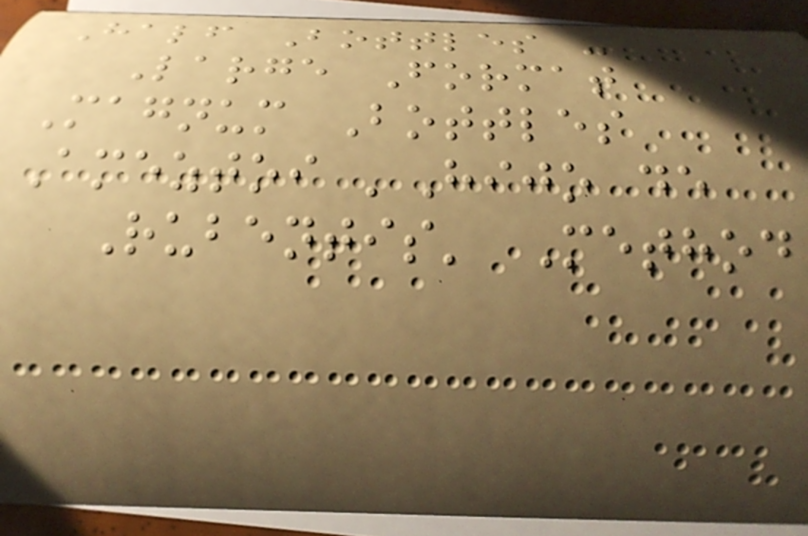Half Bottles -
Large Format
Magnum Bottles
Ameztoi 'Hijo de
Rubentis' Method
